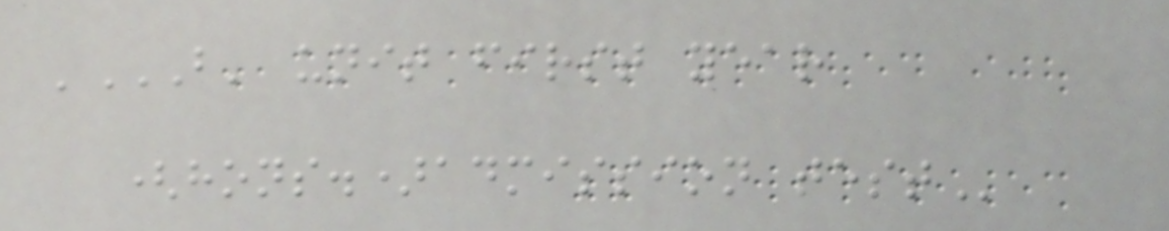'B' UNIT FIRST YEAR
(HONS.)ADMISSION TEST
